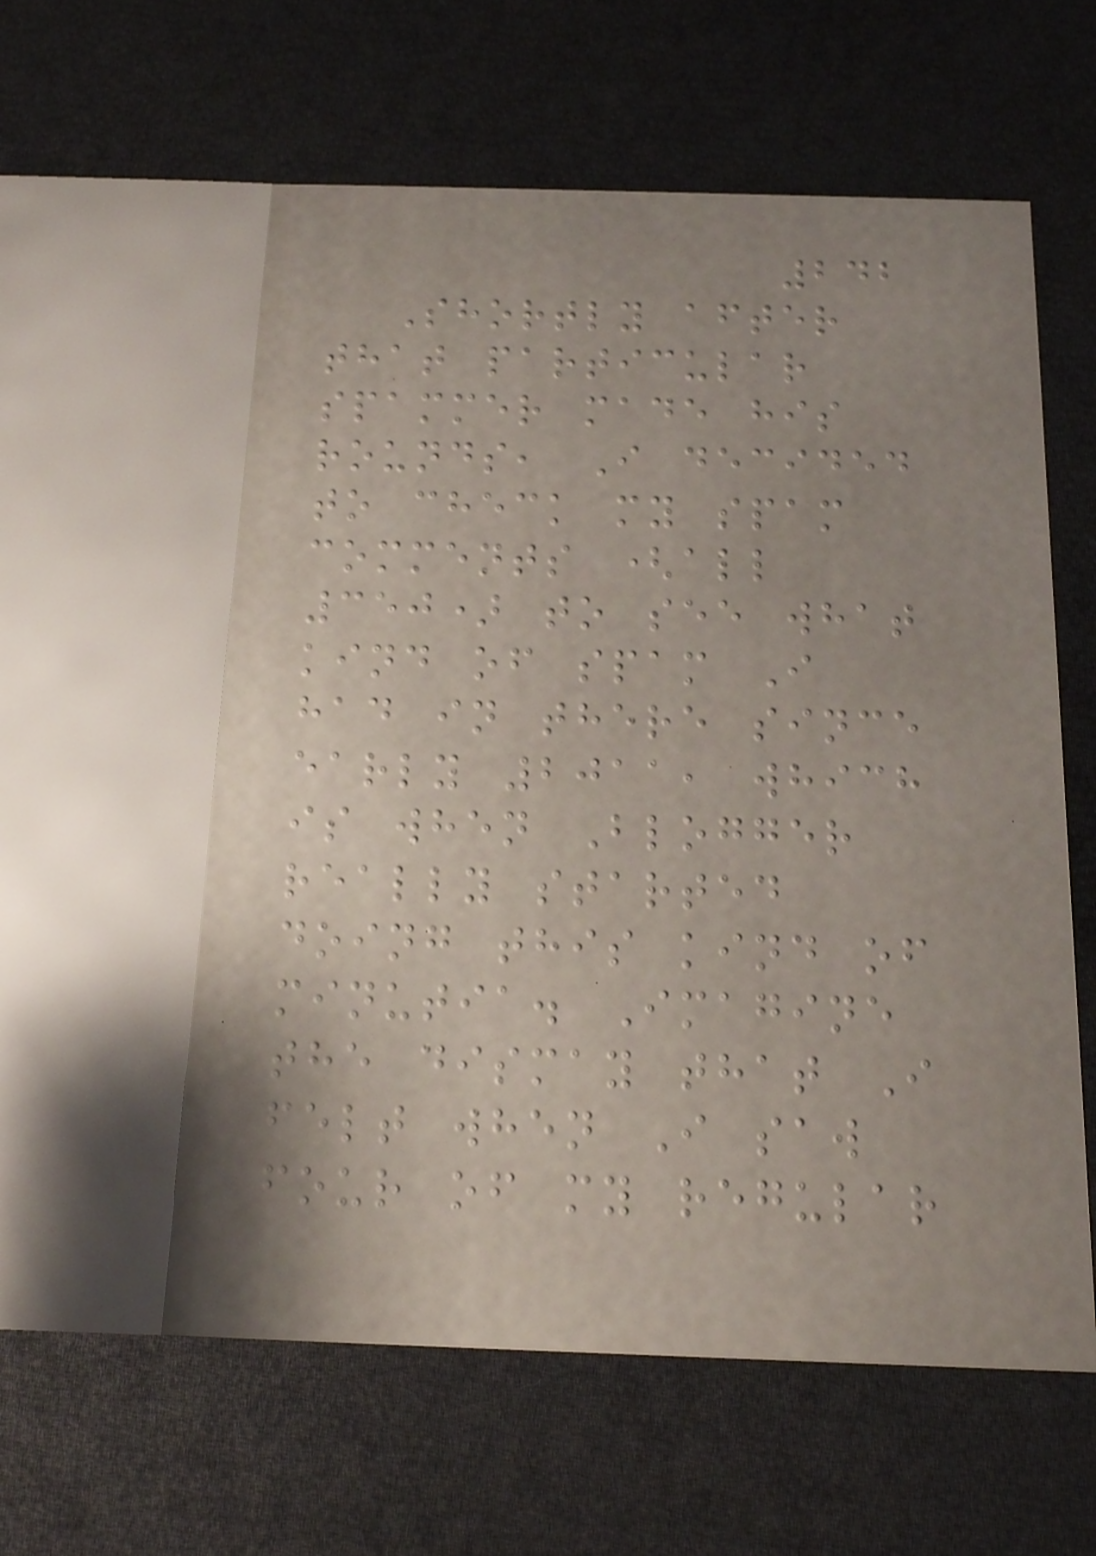242
Shortly after
that particular
spammer made his
rounds, I decided
to check my spam
comments (all
350) to see what
kind of spam I
had in there since
early 2011, which
is when Blogger
really started
doing this kind of
minutia. Imagine
the dismay that I
felt when I saw
four of my regular
